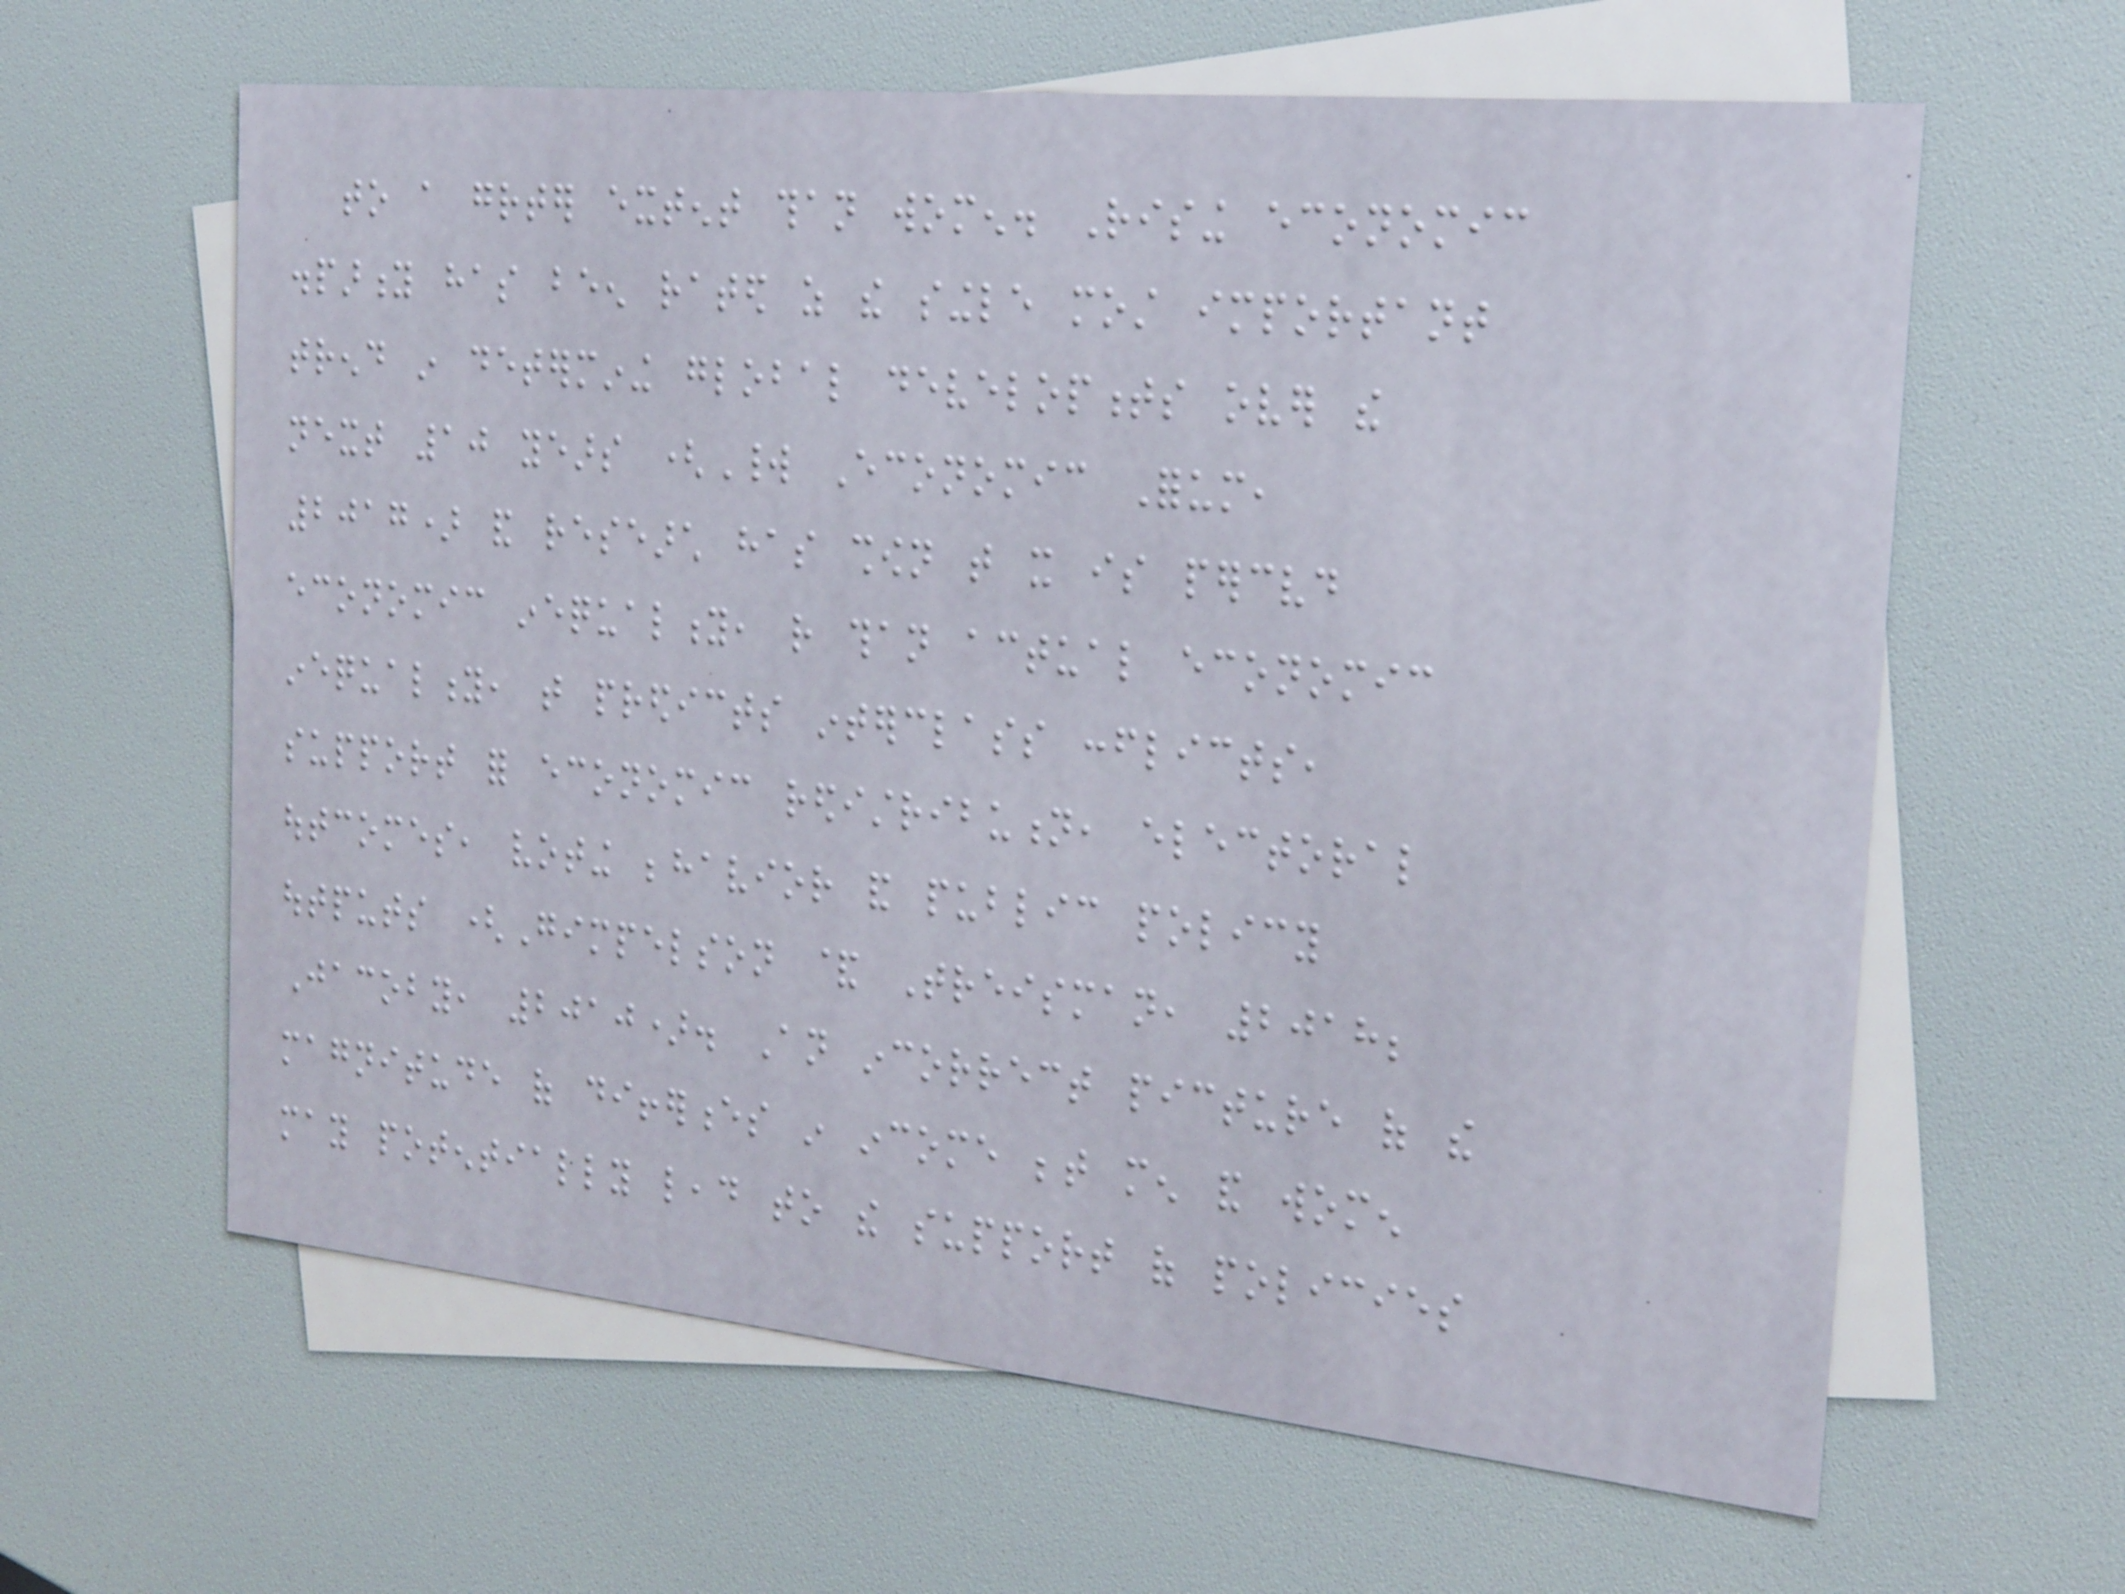to a greater extent than women. Rising economic
disparity has been rated as the single most important
trend in determining global developments over the
next 10 years (World Economic Forum,
2017) and research has shown that it is perceived
economic inequality, rather than actual economic
inequality, that predicts interclass conflicts,
support for economic redistribution, electoral
outcomes, voting behavior and public policy
outputs (Gimpelson & Treisman, 2018;
Jacoby, 2010). An incorrect picture of the
magnitude of differences in income between men and women
may potentially lead to the support of policies
